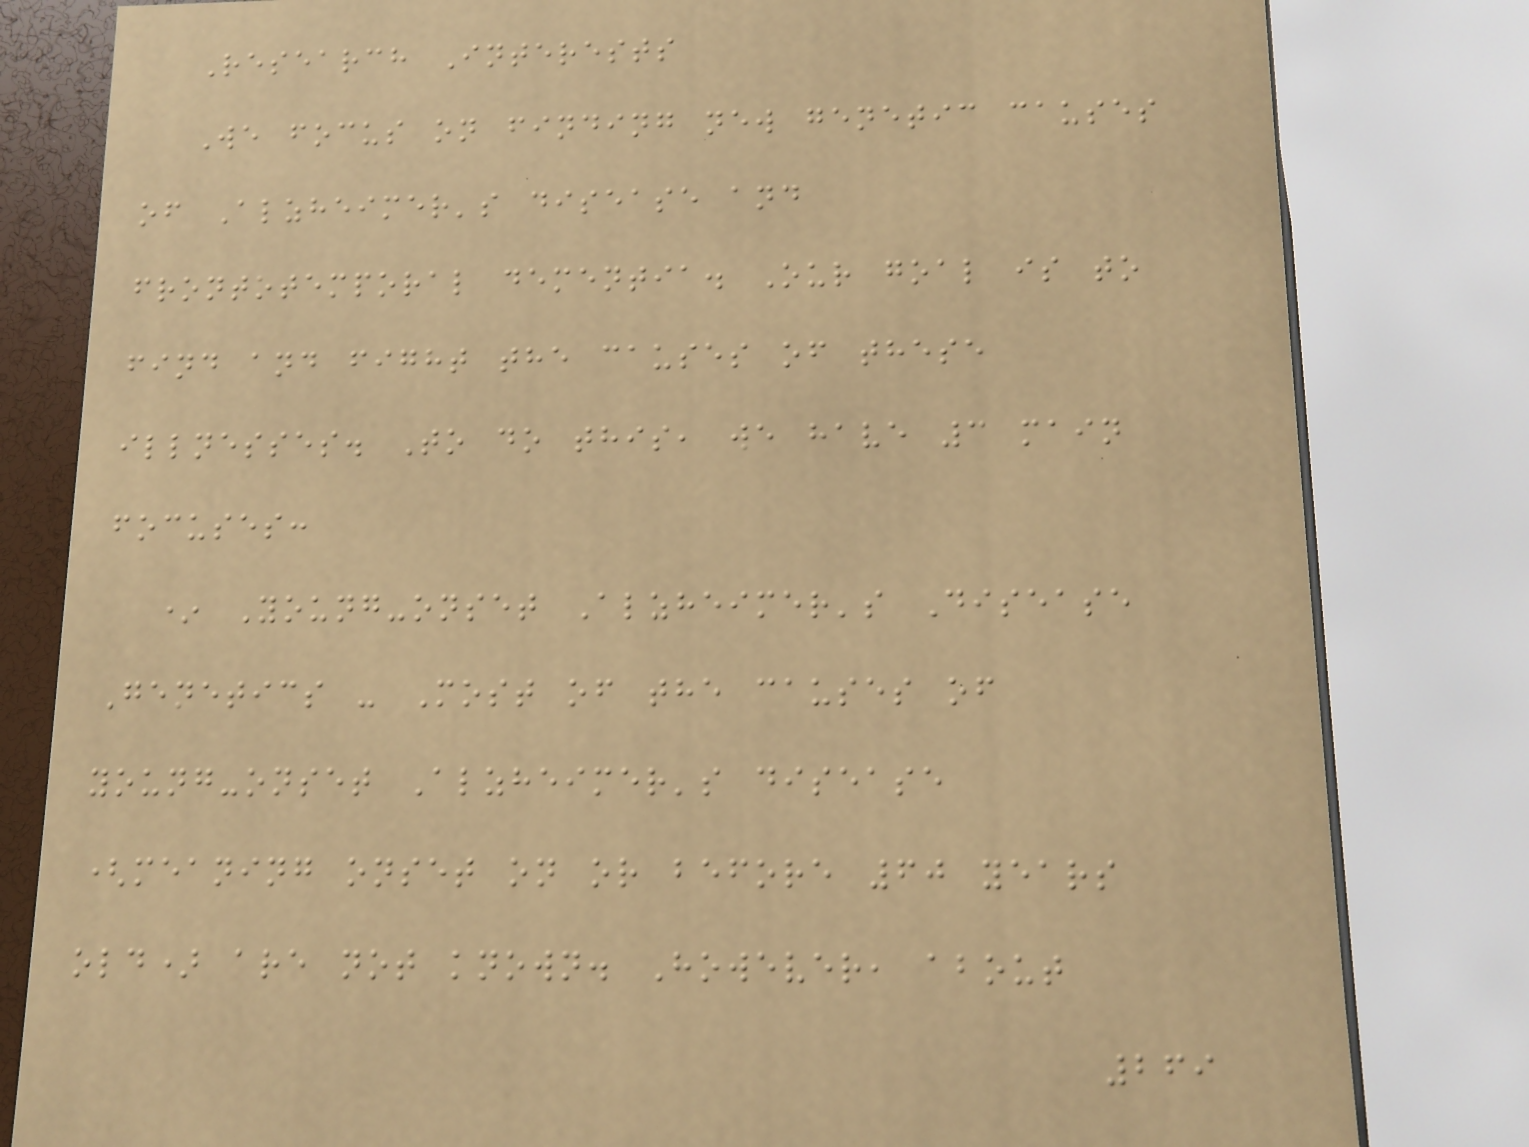Research Interests
We focus on finding new genetic causes
of Alzheimer's disease and
frontotemporal dementia. Our goal is to
find and fight the causes of these
illnesses. To do this, we have 3 main
focuses:
* Young-onset Alzheimer's Disease
Genetics - Most of the causes of
young-onset Alzheimer's disease
(meaning onset on or before 60 years
old) are not known. However, about
269
